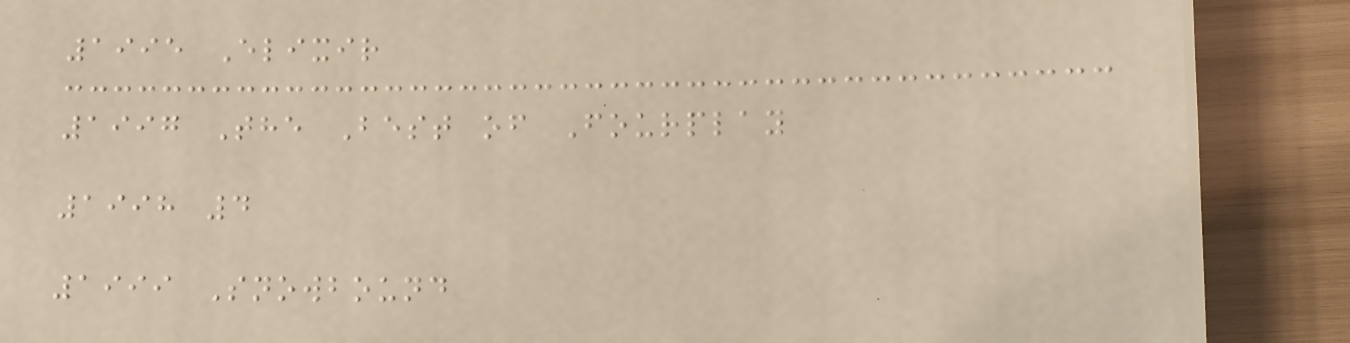1995 Elixir
1997 The Best of Fourplay
1998 4
1999 Snowbound
